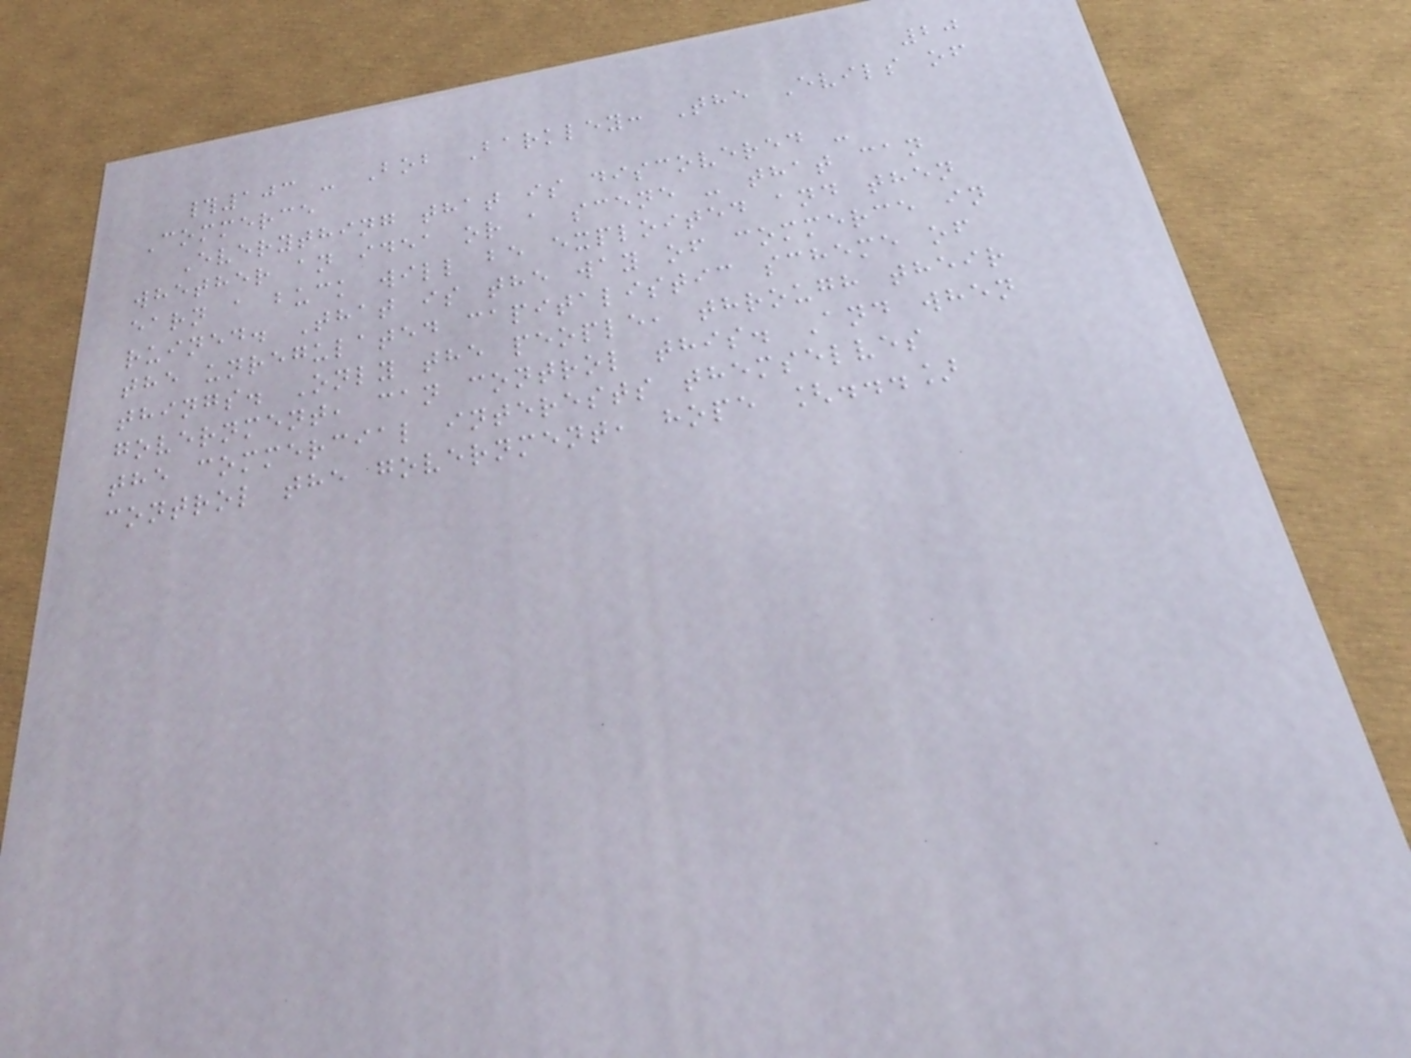20
#103 - Bob Barkley: The Evils of
Commerce
Everything that is discovered -
whether an idea or a scene - that can
earn a buck will be exploited and then
ruined. That is the way of commerce in
the unregulated capitalistic scheme of
things. Only the people, through their
government, can control this. And when
the commercial interests themselves
control the government, hope [...]
